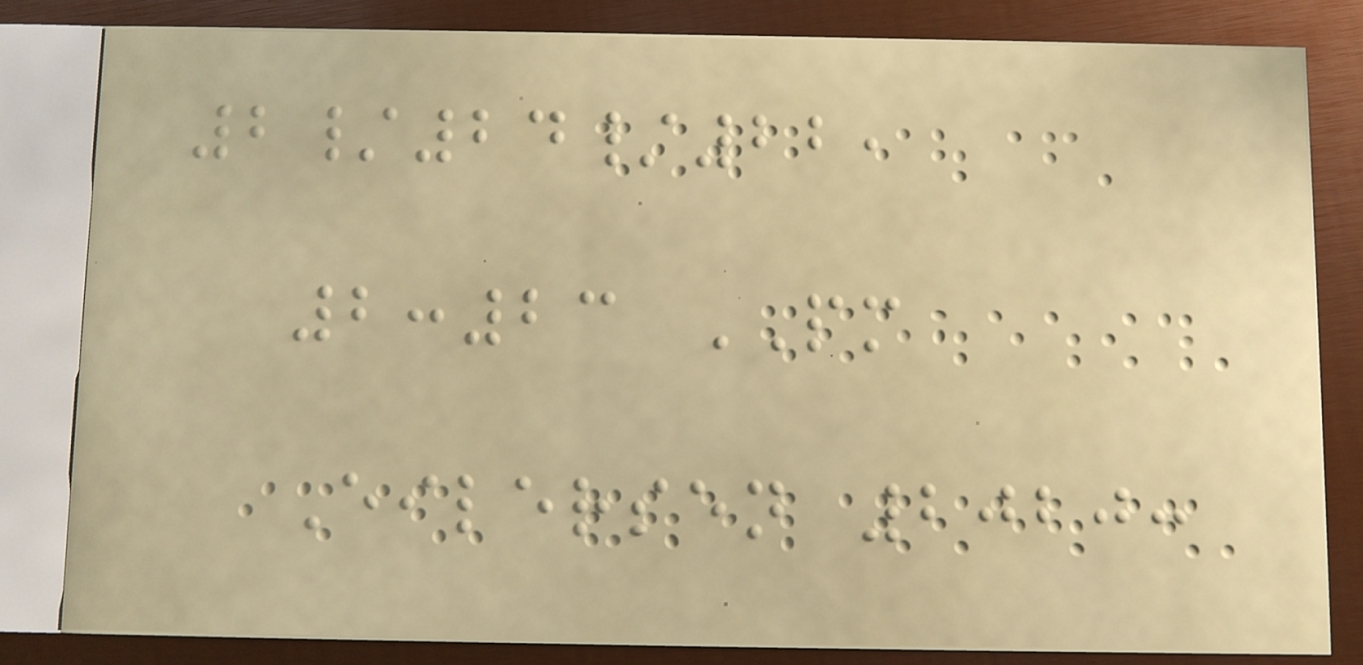2/24/22,
2:23 PM
Eilersen 2020:
